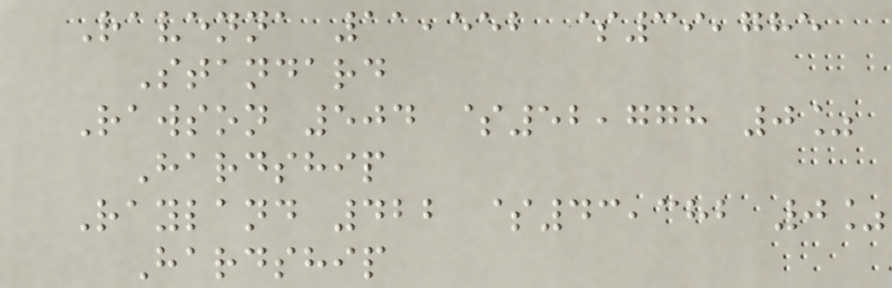Ravenna 11,552 $39,785
Standard
Rawson 504 $52,778 0%
Hardship
Rayland 422 $43,382 0%
Hardship
